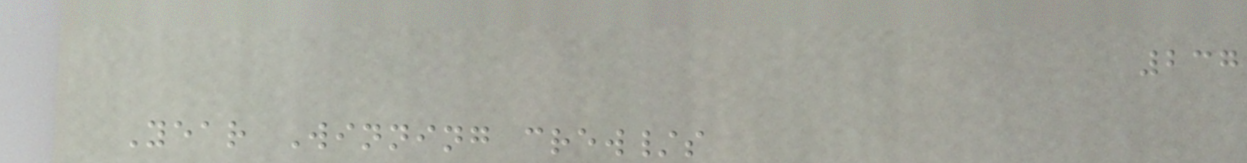237
Year Winning crew/s
